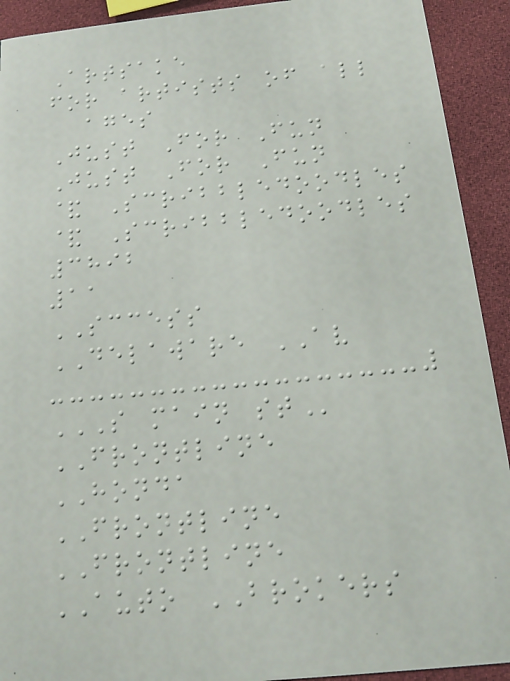Artsake
for artists of all
ages
Just For Fun
Just For Fun
& Scribbledoodles
& Scribbledoodles
3892
11
SCCESS
DELAWARE AV
S MAIN ST
FRONTLINE
HONDA
FRONTLINE
FRONTLINE
AUTO BROKERS
